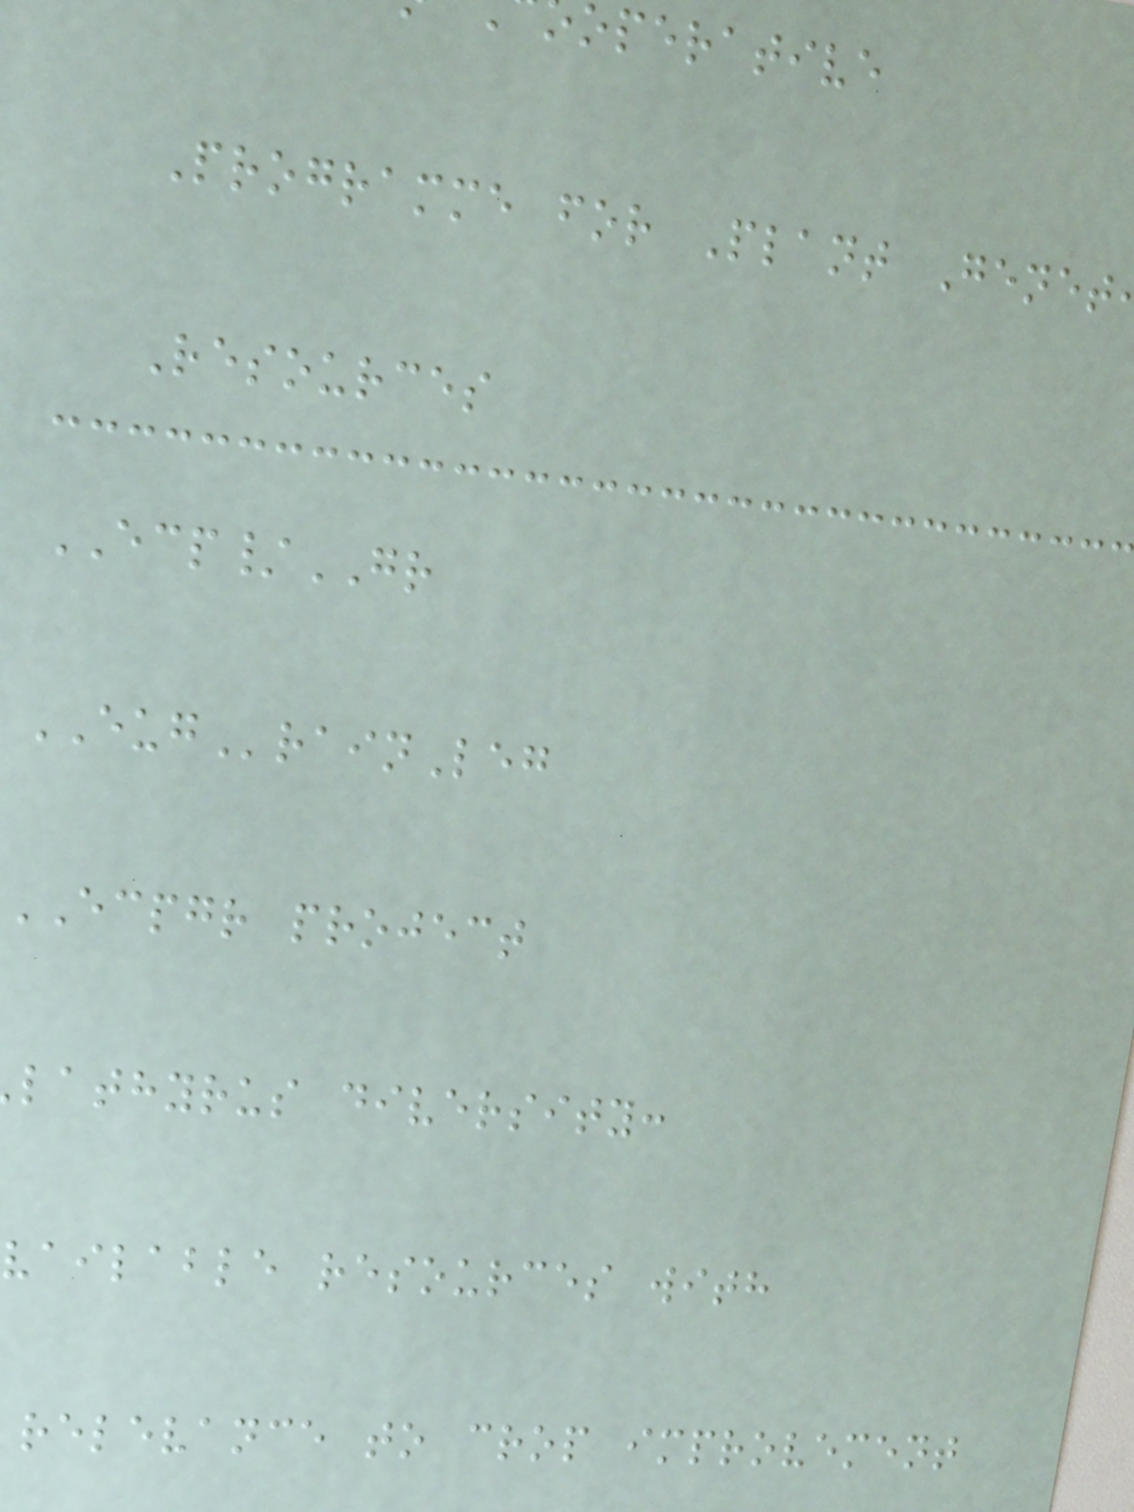operative
Programme for Plant Genet
Resources
ECP/GR
EUGrainLeg
ECPGR project
lathyrus diversity:
vailable resources with
relevance to crop improvement
